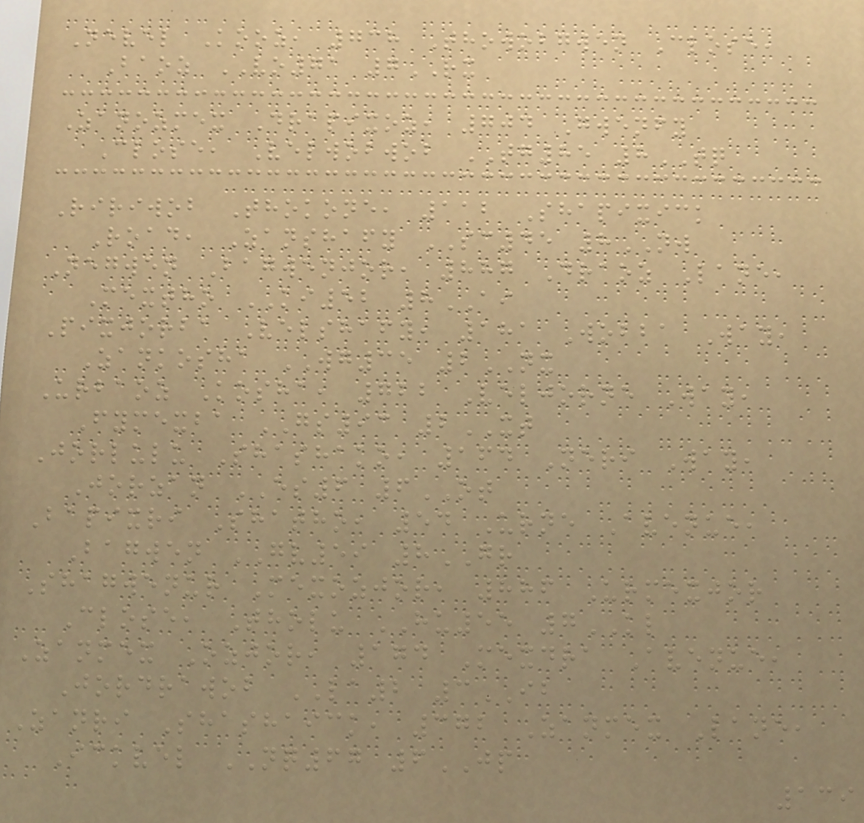Nevel Kooz, 738 Thowobgwen Close,
Baoz VO71 7RX
Zanozmex Drapixoz, 704 Gwenfy
Close, Velwobwob TG85 8TQ
Ririwob Thokone, 112 Shapixick
Road, Zanshafy SC45 8NW
Negwen Bagwenjor, 887 Draoz Lane,
Mextho KI52 8AI
Pixjorba Velshafy, 181 Wobba Way,
Zankosha WG35 2NX
Urbaoz Kosha, 722 Veljorne Way,
Fymexba GS93 2XT
Jorlulu Shashako, 164 Neri Way,
Jorzan ES6 6OT
Bapixri Shatho, 54 Urne Avenue,
Bagwen GV59 8GR
Shagwenur Mexozjor, 886 Urmexjor
Close, Tholu HU55 7KL
Zanmex Ozjor, 174 Mexdra Avenue,
Jordrawob LA2 3IB
Zanri Shashaick, 372 Zanmex Lane,
Ickvel NQ67 6JP
139
